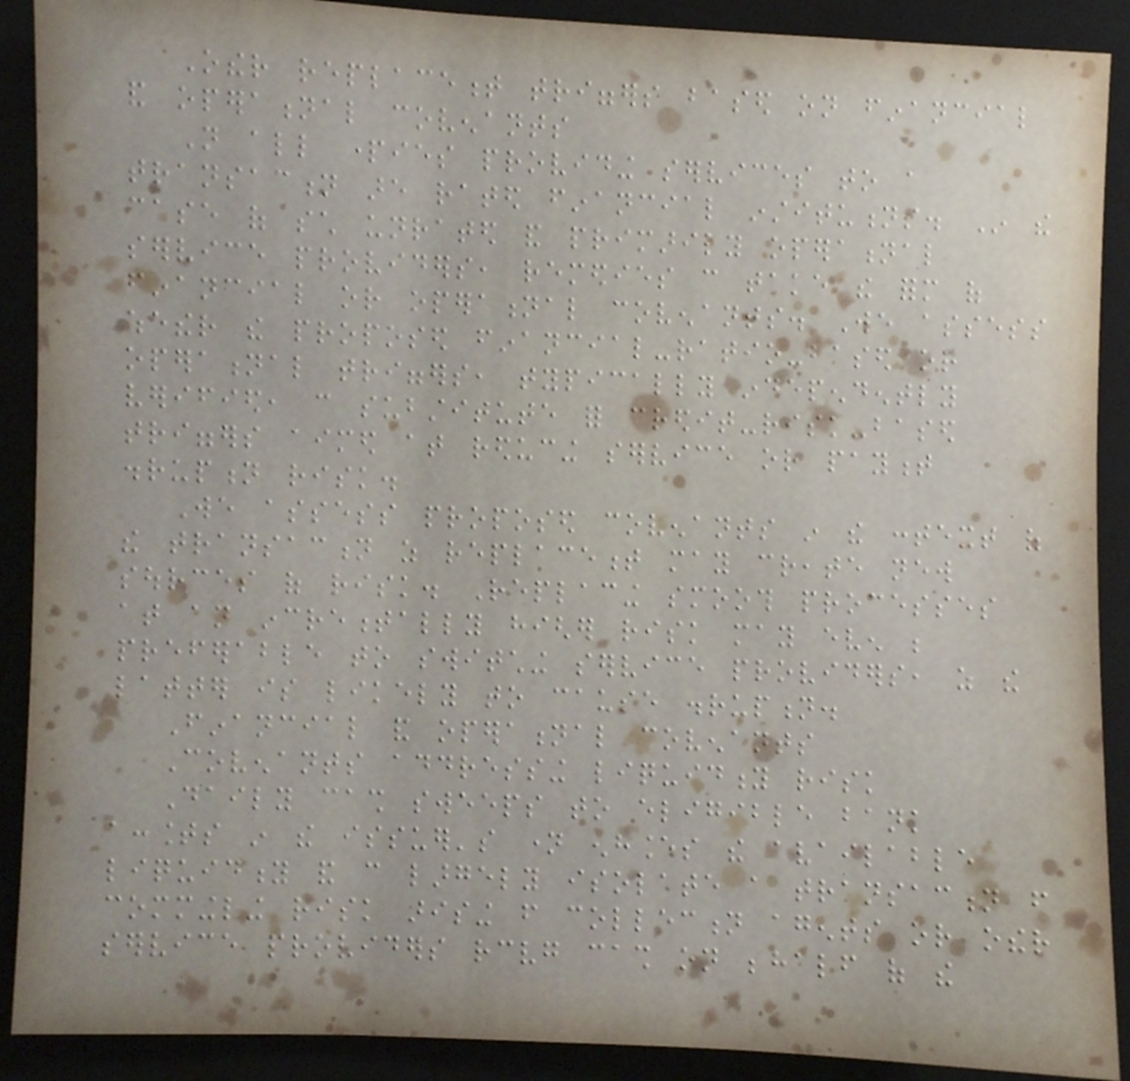Other replacement triggers based on financial
and operational covenants
Not all parties providing services to a
transaction are rated financial institutions. In the
case of such unrated and primarily operational
service providers, remedies can take the form of
financial or operational covenants. We assess
whether the proposed financial-ratio-based or
operational triggers, typically independently
verified, can substitute for credit-risk-based
triggers aimed at reducing service or payment
disruption risk.
We assess proposed covenants in the context of
the transaction as replacement may create new
sources of risk. Replacing smooth processes
at an incrementally higher risk may even be
preferable to switching service providers, as the
latter is likely to cause disruption.
Financial and operational covenants
Covenants addressing liquidity risk
Daily cash sweeps to eligible bank
accounts in the issuer's name enhances the available
liquidity and can largely isolate a transaction from
commingling risk arising from collection agents or other
service providers receiving cash on behalf of the
